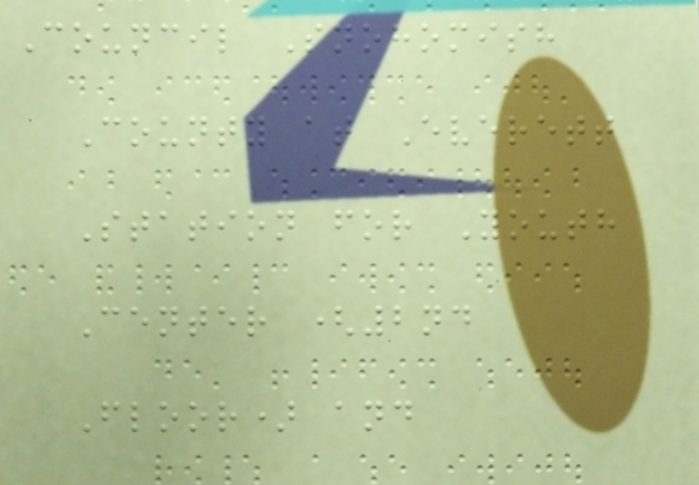Council Snohomish
County at Everett
Station for Youth
Center (2nd
Floor) and
